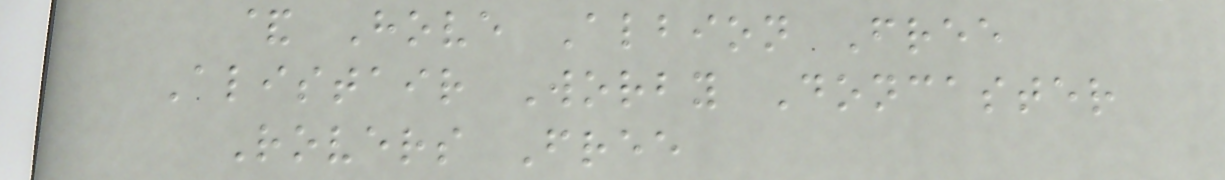& Hove Albion Free
Alistair Worby Doncaster
Rovers Free
